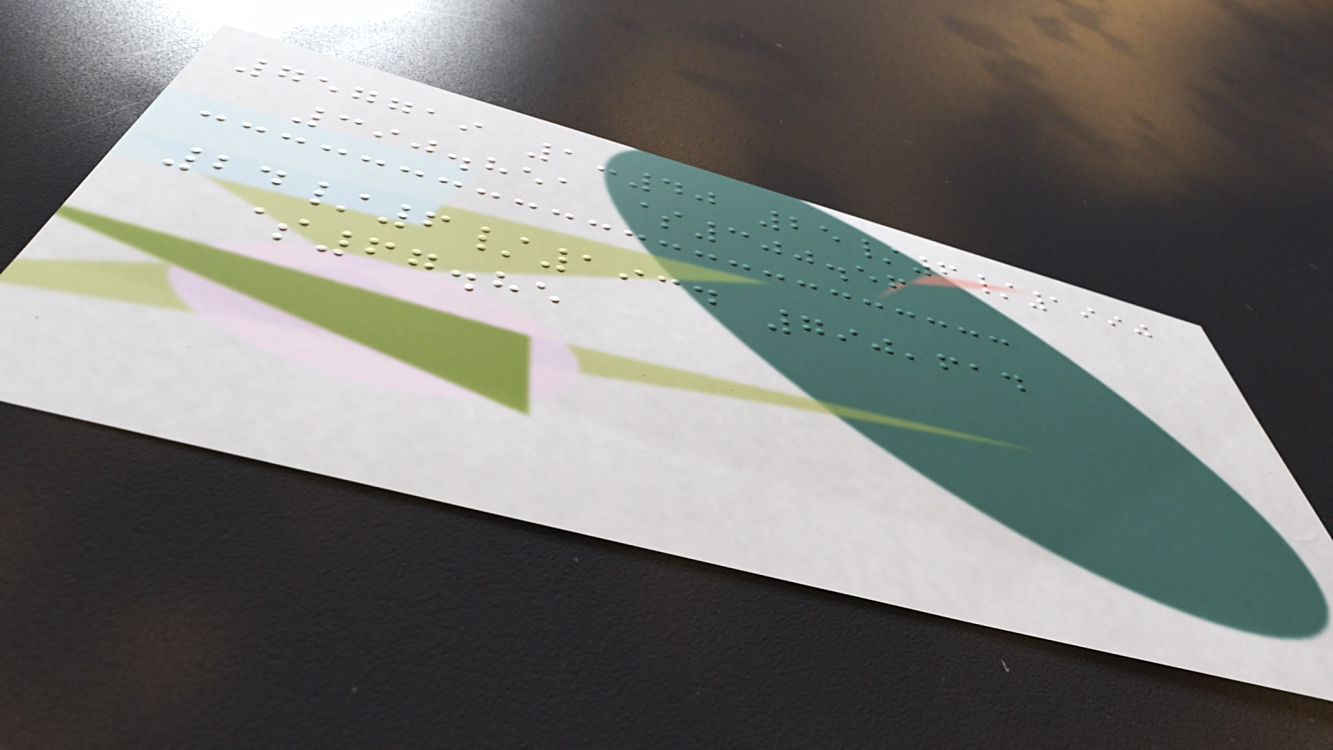757719 1:40 25/6/1990
390.851 $300.56
24/6/1934 790,614
$67.85
